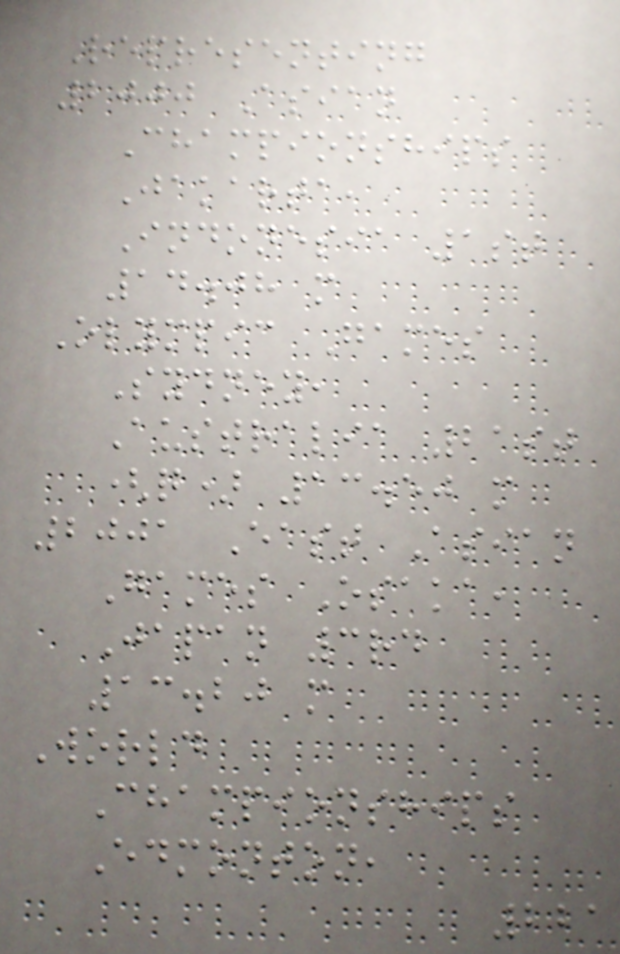Representing
2000 Asian
Championships
Jakarta,
Indonesia 1st
14.08 m
Olympic Games
Sydney,
Australia 21st
(q) 13.50 m
2001 East Asian
Games Osaka,
Japan 3rd
13.20 m
World
Championships
Edmonton,
221
